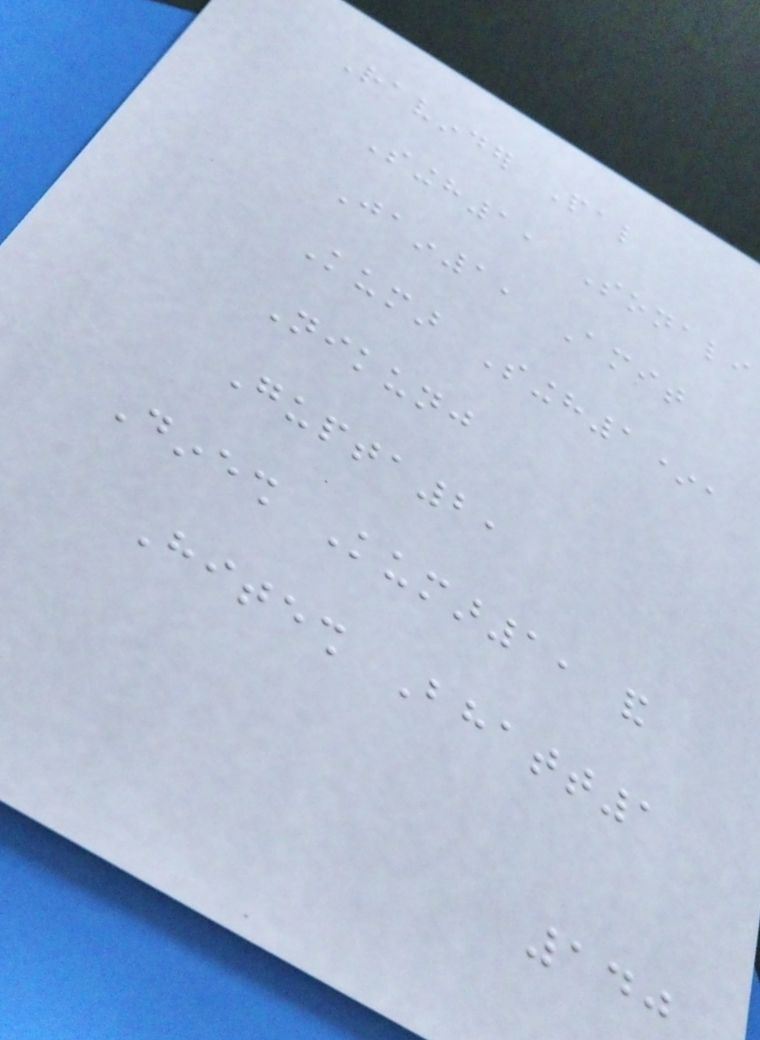Ravinder Pal
Singh1, Sonali
Jain1, Amit
Kumar Singh1*,
Nikunj
Gupta2,
Dinesh Kumar1, and
Hitesh Bhatt1
140
